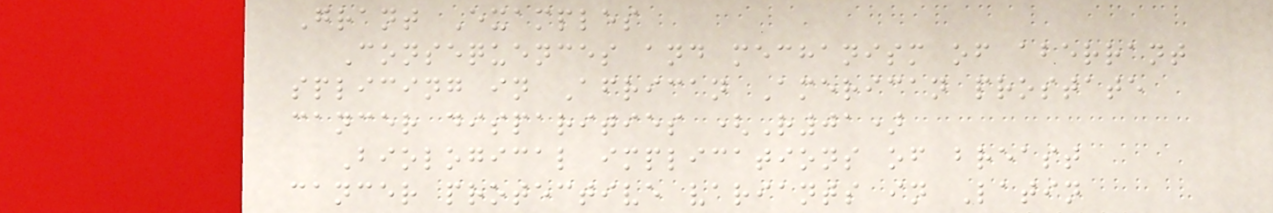Grant Examples
Consequences and mechanism of aberrant
splicing in African American prostate
cancer disparities (R01)
Biological implications of breast
cancer protective variants in Latin
